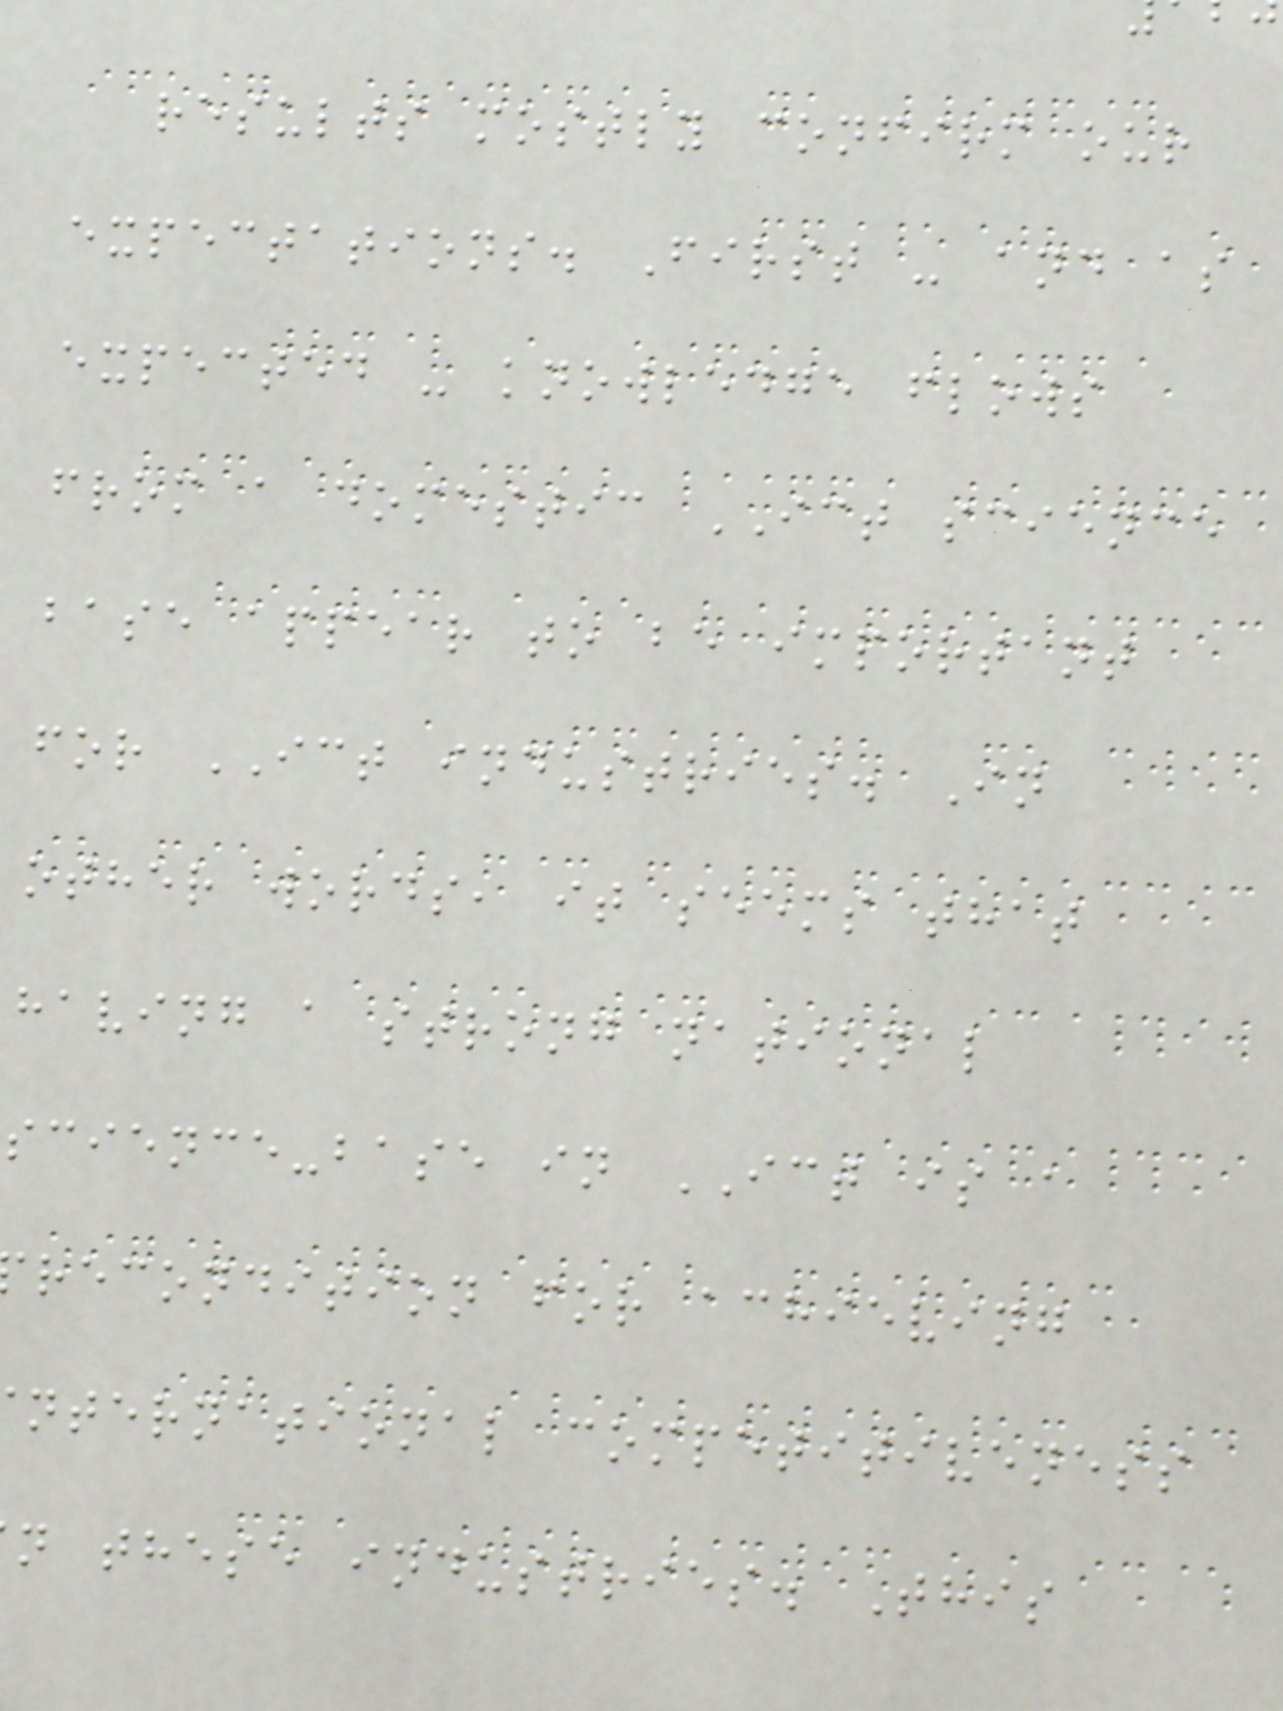results mostly confirm our
expectations. First - and as
expected - knowledge flows
from a domestic ICT science
base appear to be important
for ICT industries. In
other words, it seems that
having a strong national
science-base in ICT is a
recondition for achieving
nternational competitiveness
n these industries. This
